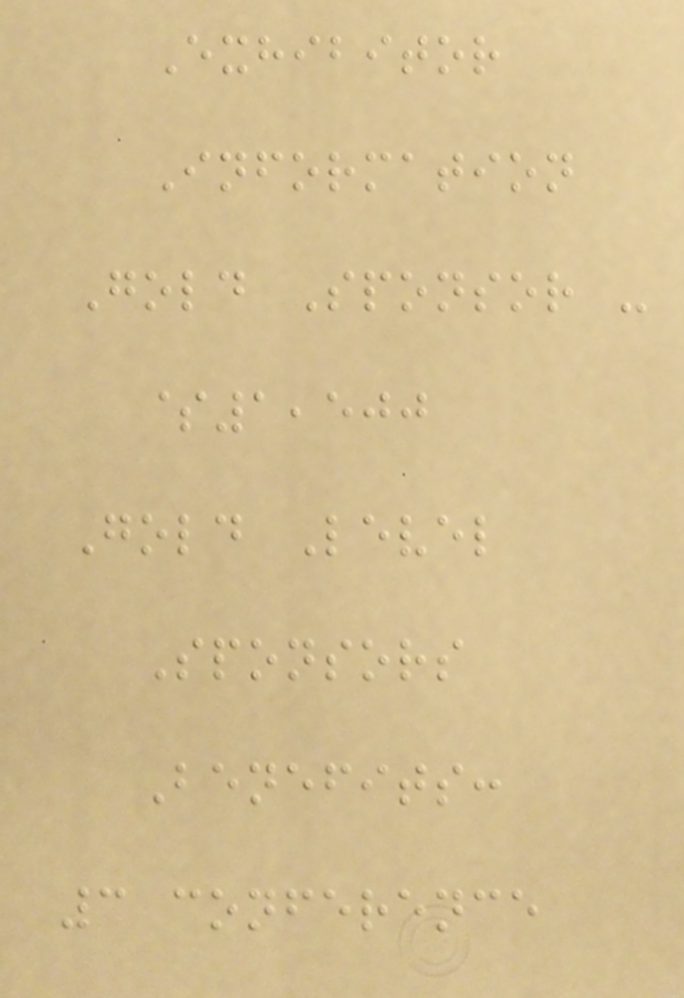Exhibitor
Information
Gold Sponsor -
$1,500
Gold Level
Sponsors
Benefits:
3 conference
